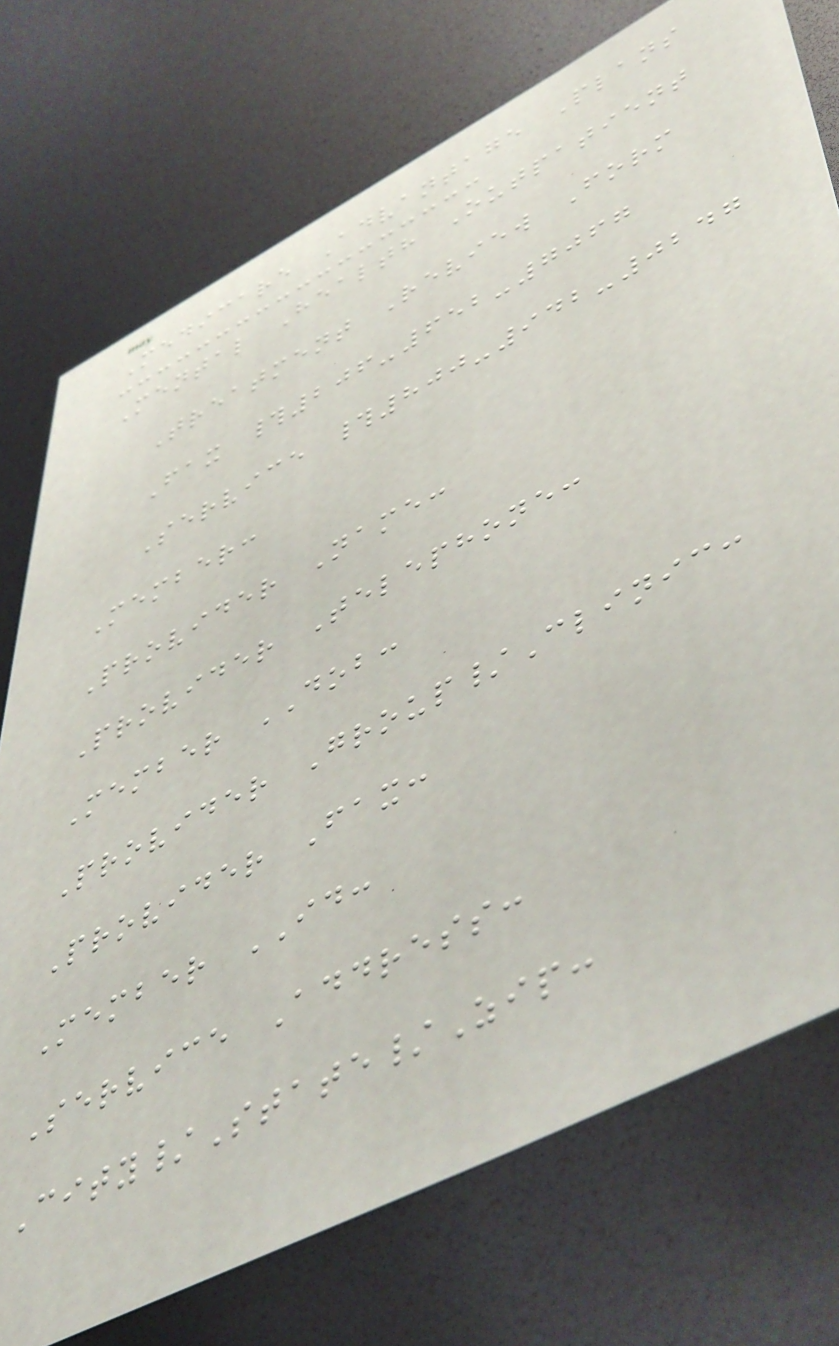Medicare Advantage Plans
Mental Health Outpatient
Treatment Review Form
Fax #206-652-7067
Service #800-942-0247
Member:
Provider Name:
Provider Telephone:
Member DOB:
Provider Group/Clinic:
Provider Fax:
Member ID:
Service Address:
City/State/Zip:
